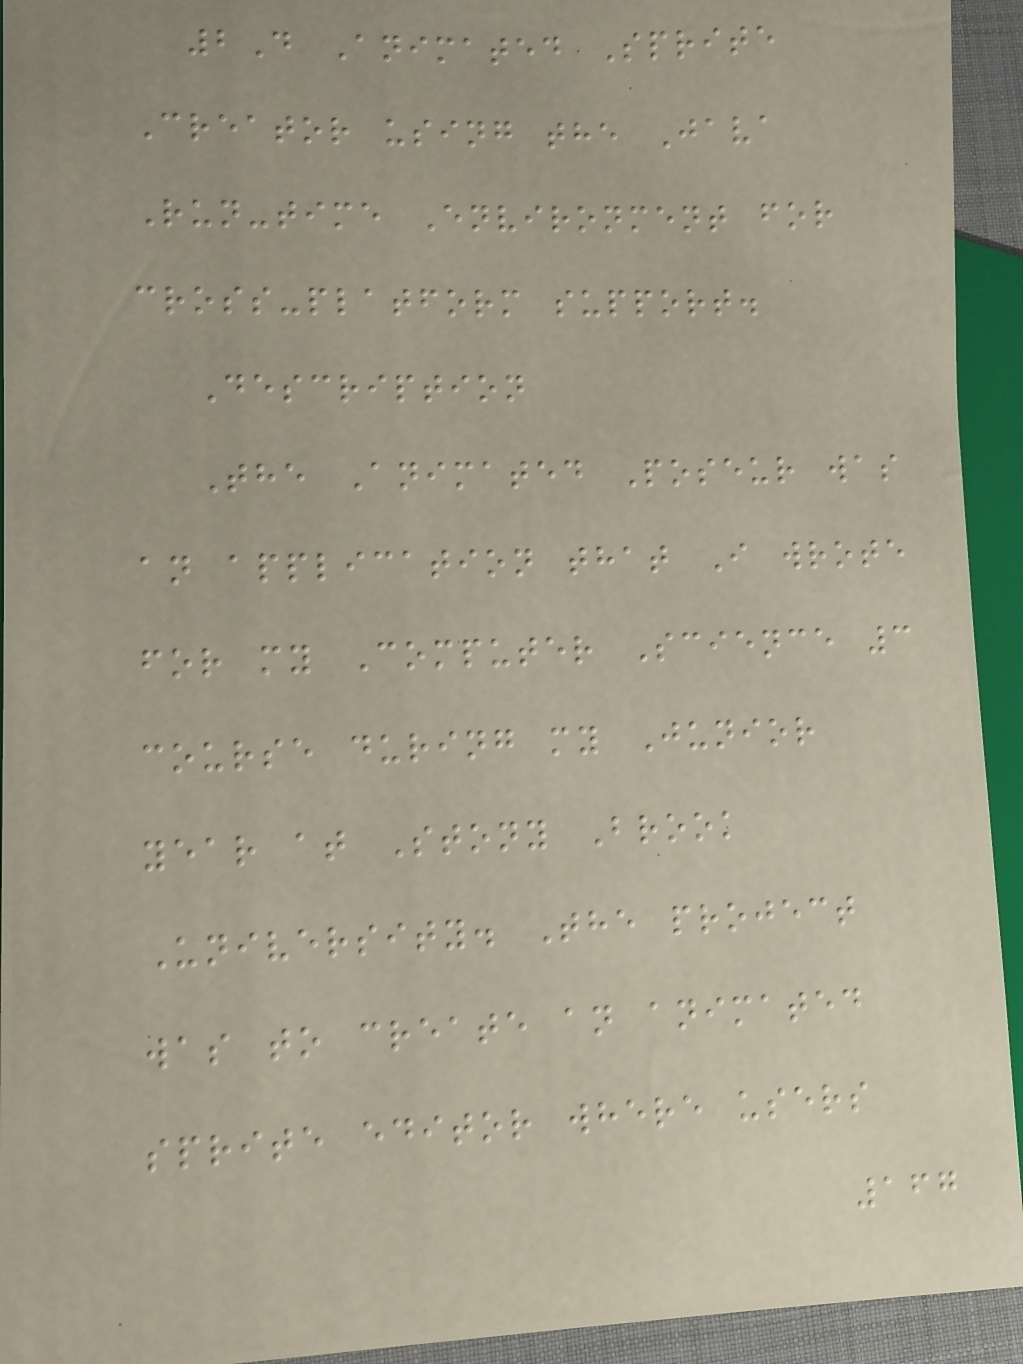2D Animated Sprite
Creator using the Java
Run-time Environment for
cross-platform support.
Description
The Animated Poseur was
an application that I wrote
for my Computer Science 3
course during my Junior
year at Stony Brook
University. The project
was to create an animated
sprite editor where users
167
